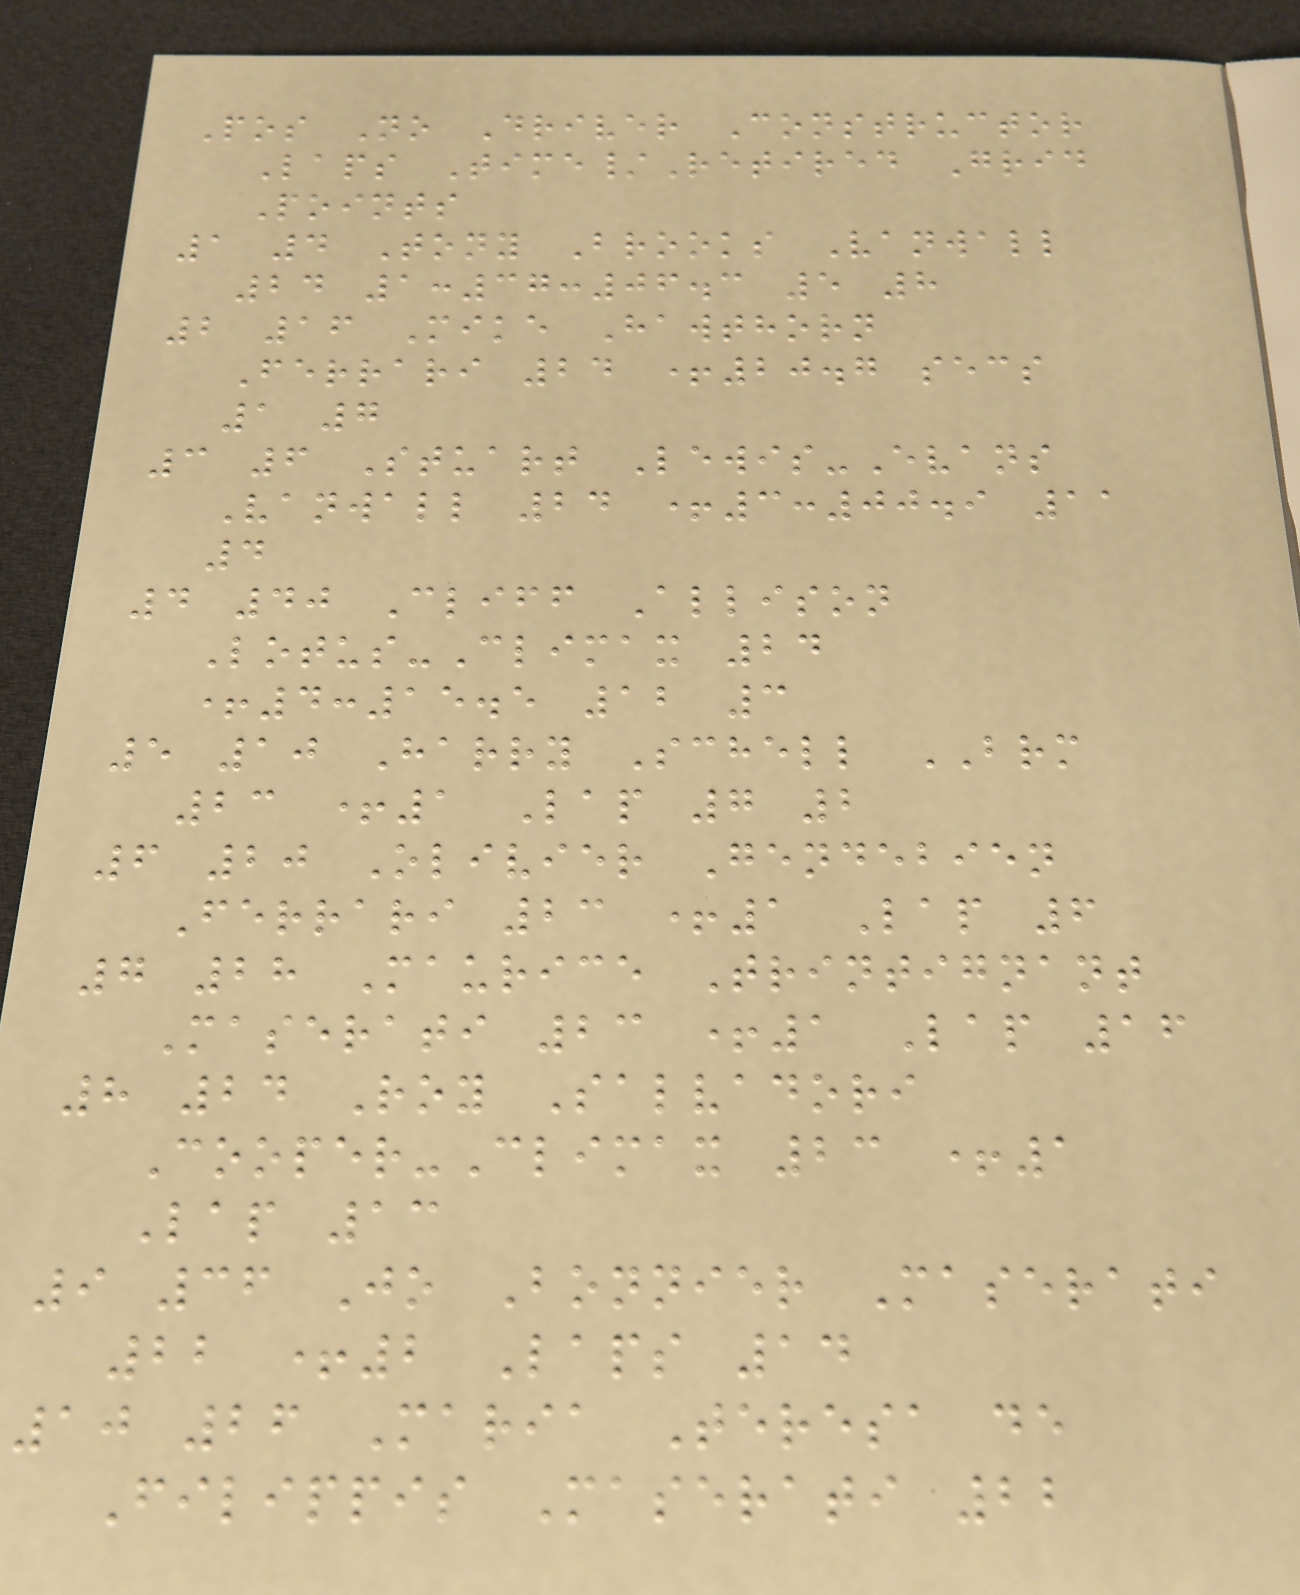Pos No Driver Constructor
Laps Time/Retired Grid
Points
1 4 Tony Brooks Vanwall
24 1:37:06.3 5 8
2 16 Mike Hawthorn
Ferrari 24 +20.7 secs
1 7
3 6 Stuart Lewis-Evans
Vanwall 24 +3:00.9 11
4
4 40 Cliff Allison
Lotus-Climax 24
+4:15.5 12 3
5 10 Harry Schell BRM
23 +1 Lap 7 2
6 20 Olivier Gendebien
Ferrari 23 +1 Lap 6
7 28 Maurice Trintignant
Maserati 23 +1 Lap 16
8 24 Roy Salvadori
Cooper-Climax 23 +1
Lap 13
9 36 Jo Bonnier Maserati
22 +2 Laps 14
10 26 Maria Teresa de
Filippis Maserati 22
